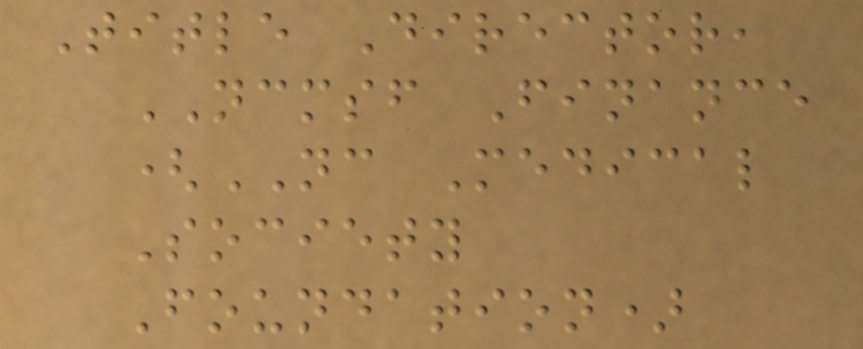Title Director,
NCMSF Finance
(NC Medical
Society
Foundation)
